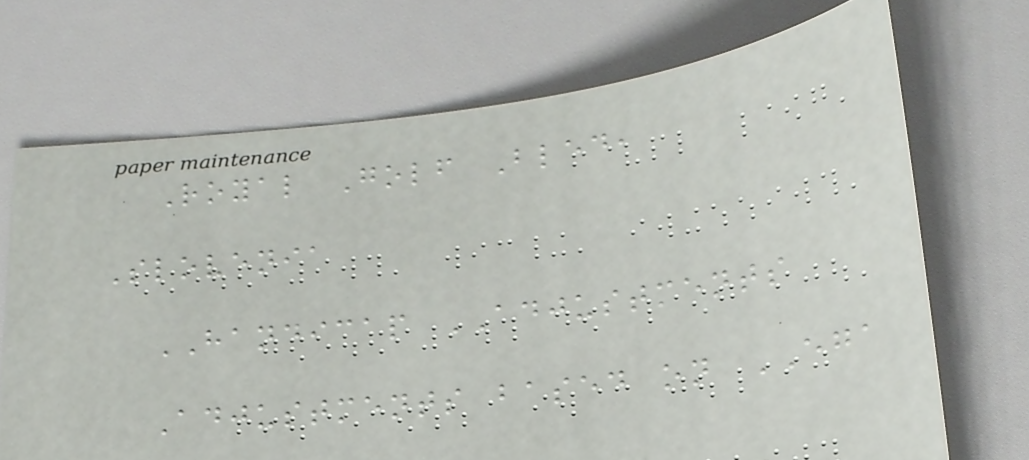Royal Golf Bled,
Slovenia
HANDICAP ADJUSTMENTS
Adjustments based on EGA
